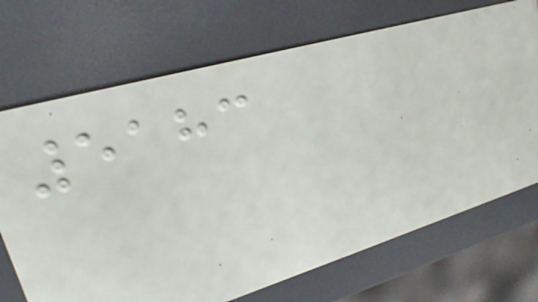5183
